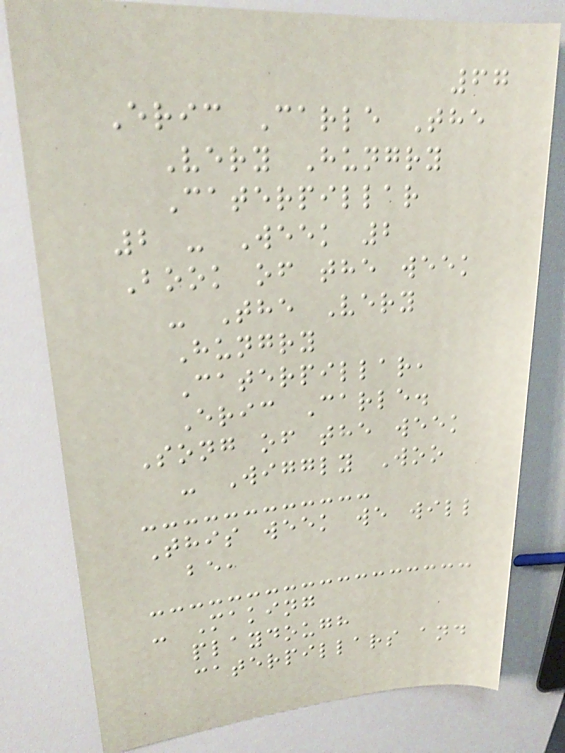67
Eric Carle The
Very Hungry
Caterpillar
2 - Week 2
Book of the week
- The Very
Hungry
Caterpillar,
Eric Carle.
Song of the week
- Wiggly Woo
This week we will
be,
- Making
playdough
caterpillars and
